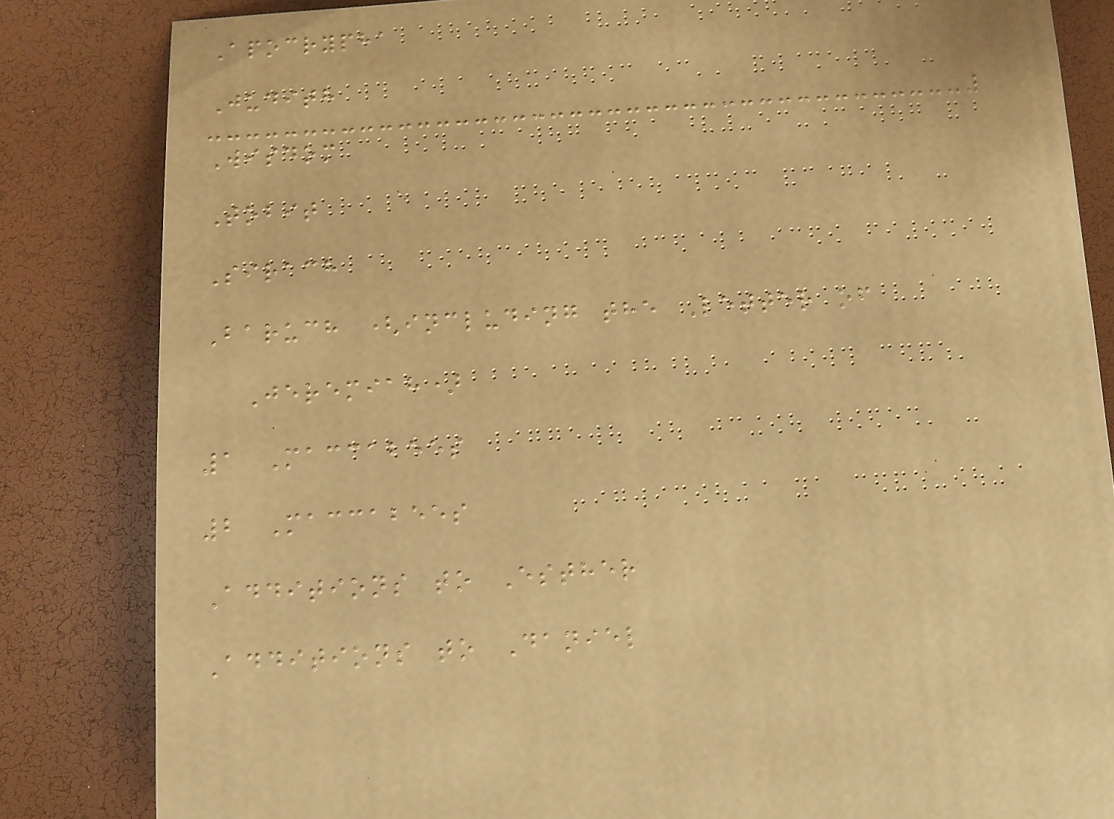Apocrypha
Judith
Wisdom
Tobit
Sirach
Baruch (including the Letter of
Jeremiah)
1 Maccabees
2 Maccabees
Additions to Esther
Additions to Daniel
